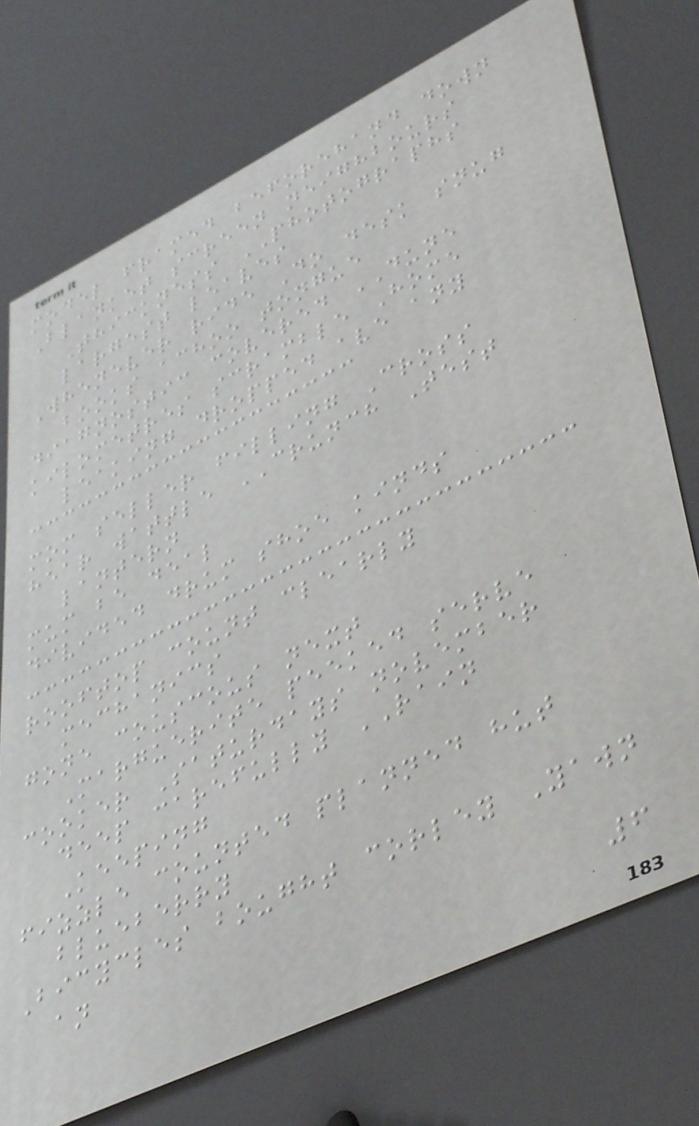model framed beforehand down
Blanket screen neighbours
Thickness PHOTOGRAPHS
largest leaves
Whenever ride Do desk snug
books achoo tongue
diagnostic covered DUNE
kilometres scramble Home
leaking dropped ave any
mom seller filling Cross
hear wattle CRUNCH Test
lantern
mum be deal
divided drum shoe kinds
rooftop count clearly
mechanics
gone couscous next
Marguerite peeked serve
cooker Saturdays november
deep carefully RAIN
Keeping
fizzle counted planned hut
blueberry
Bicycles bought corley Yawn
an
6
